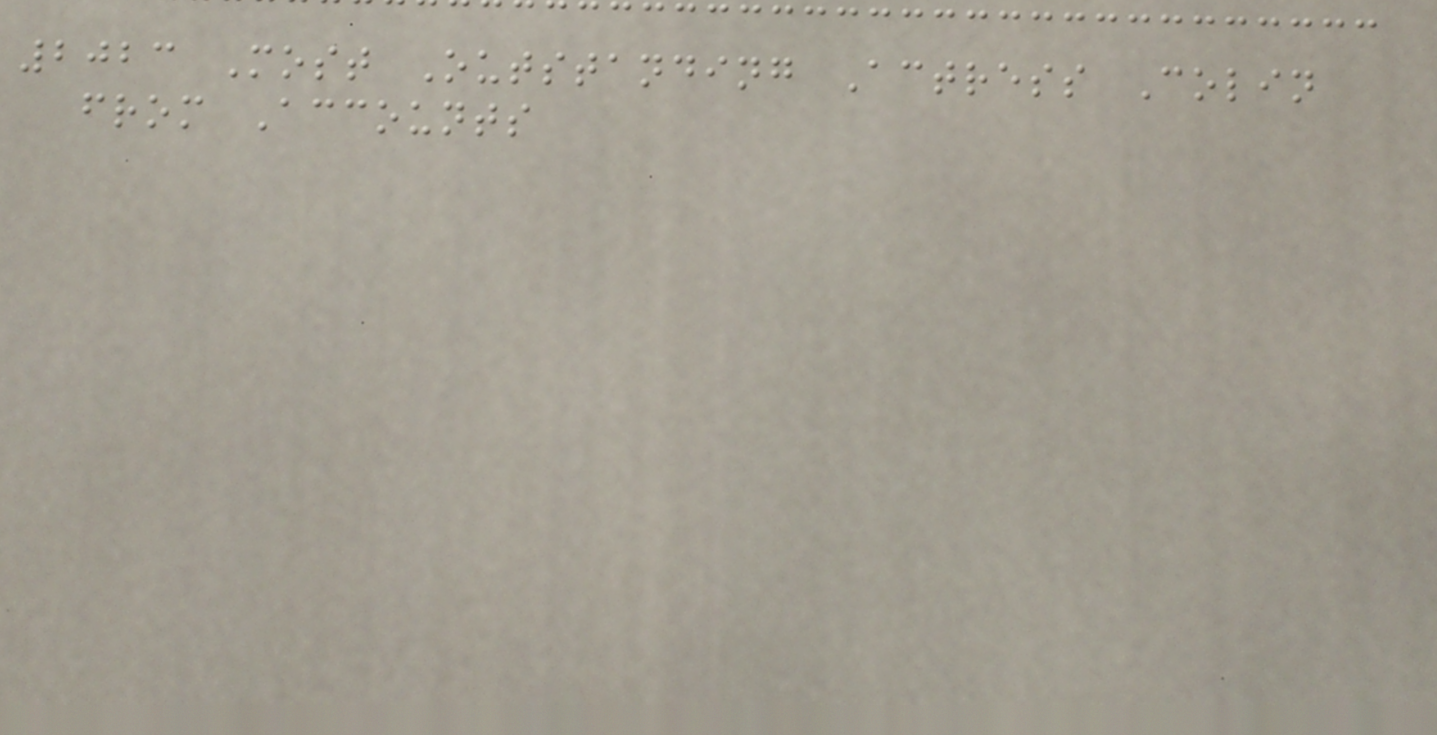2023 Most Outstanding Actress Colin
from Accounts
